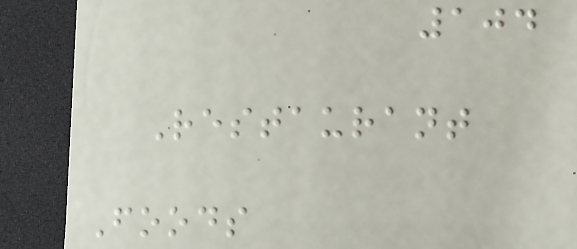104
Restaurant
Foods
